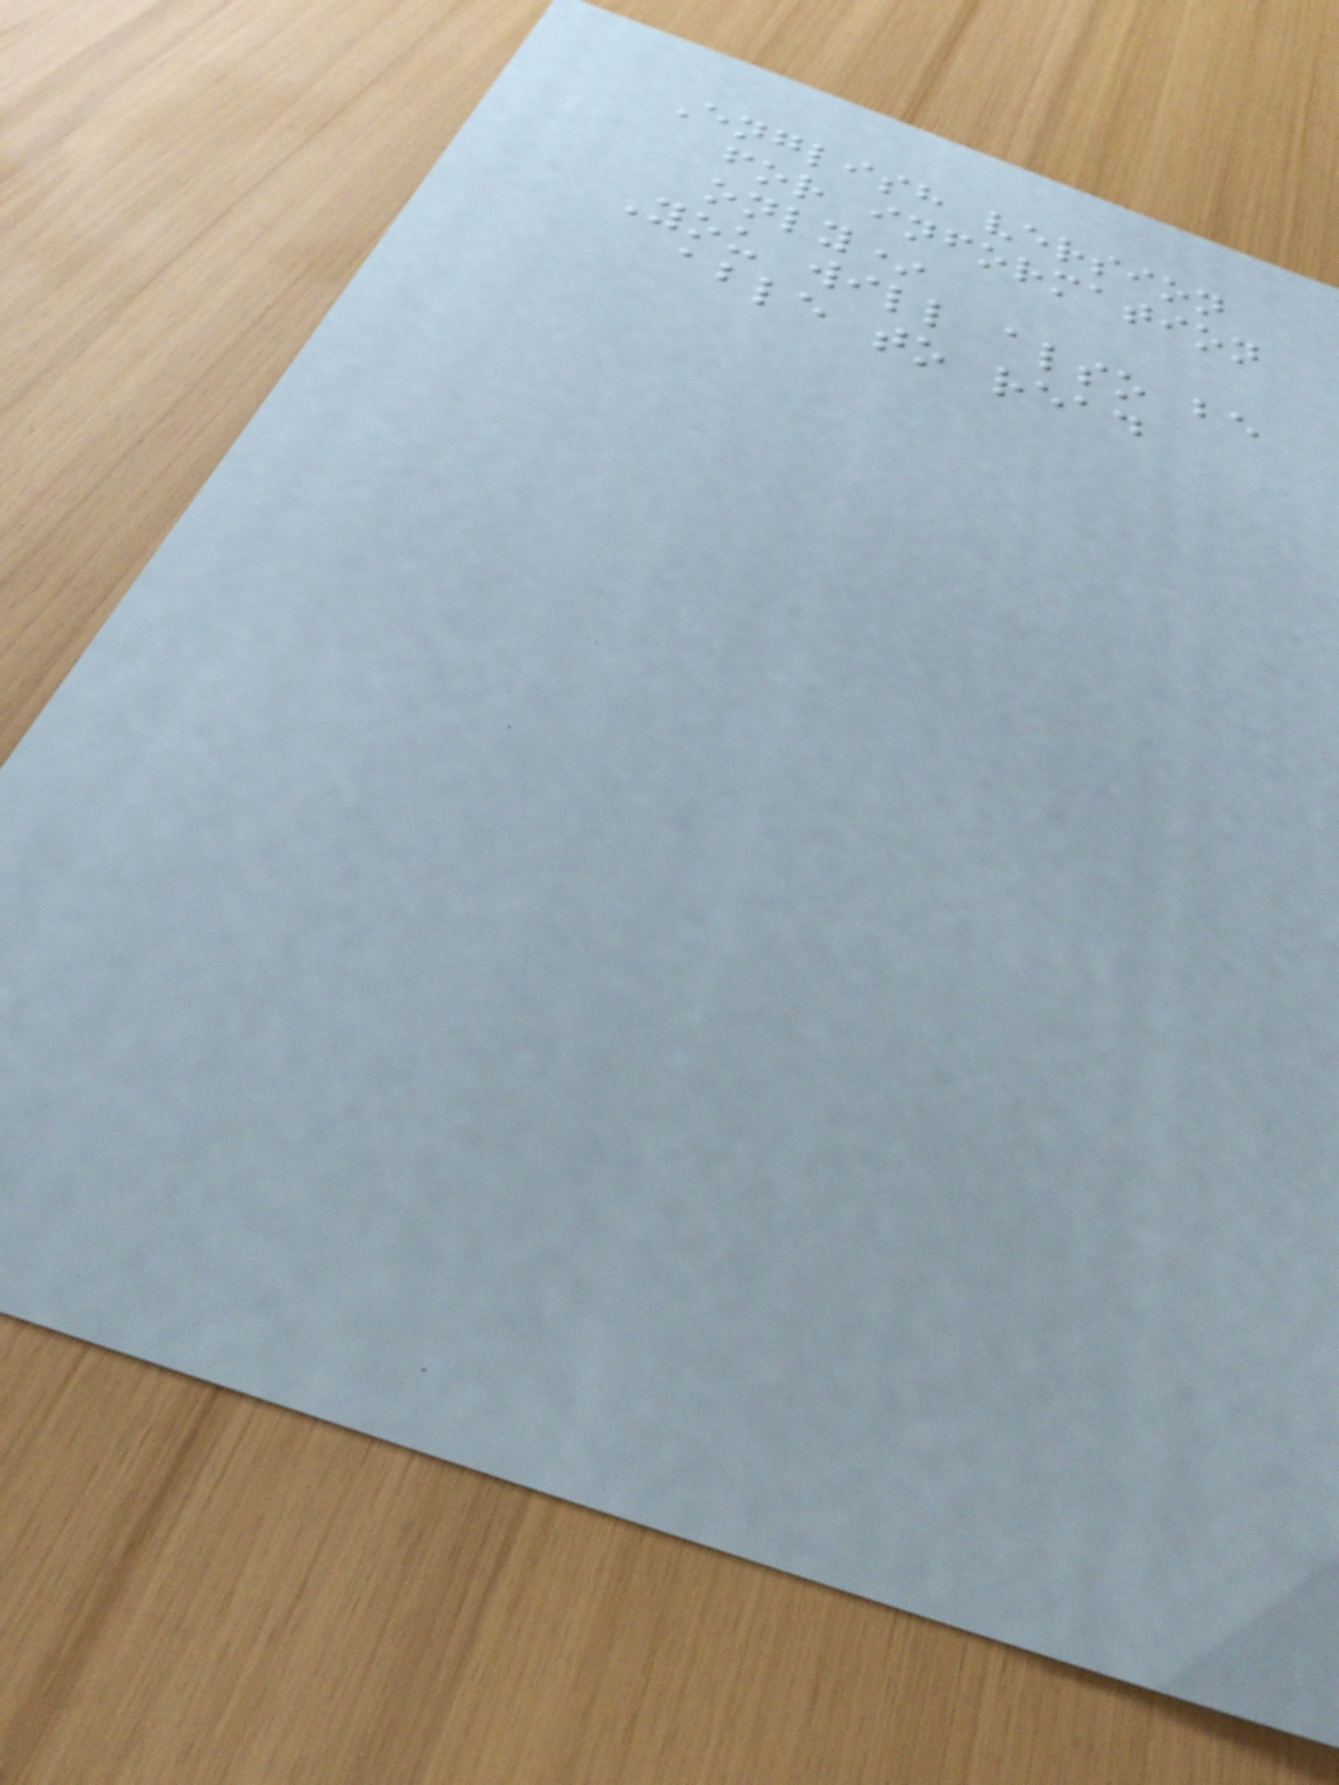English version
for information
only*
You will also be
able to read
